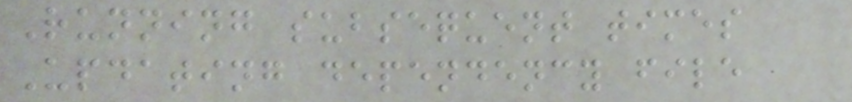Running subsequent times
Updating dependency file
